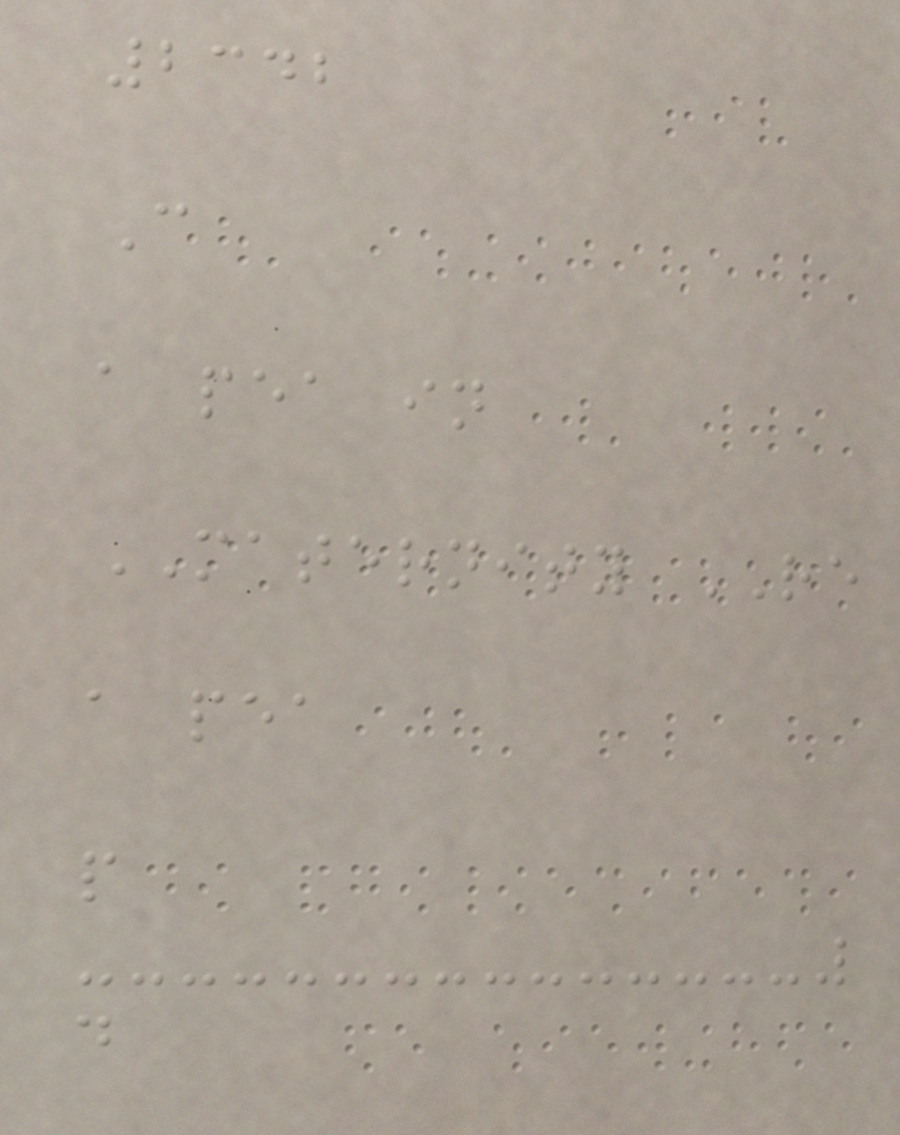2342
C
a pea in
MATERNITY RE
a pea
p
d
